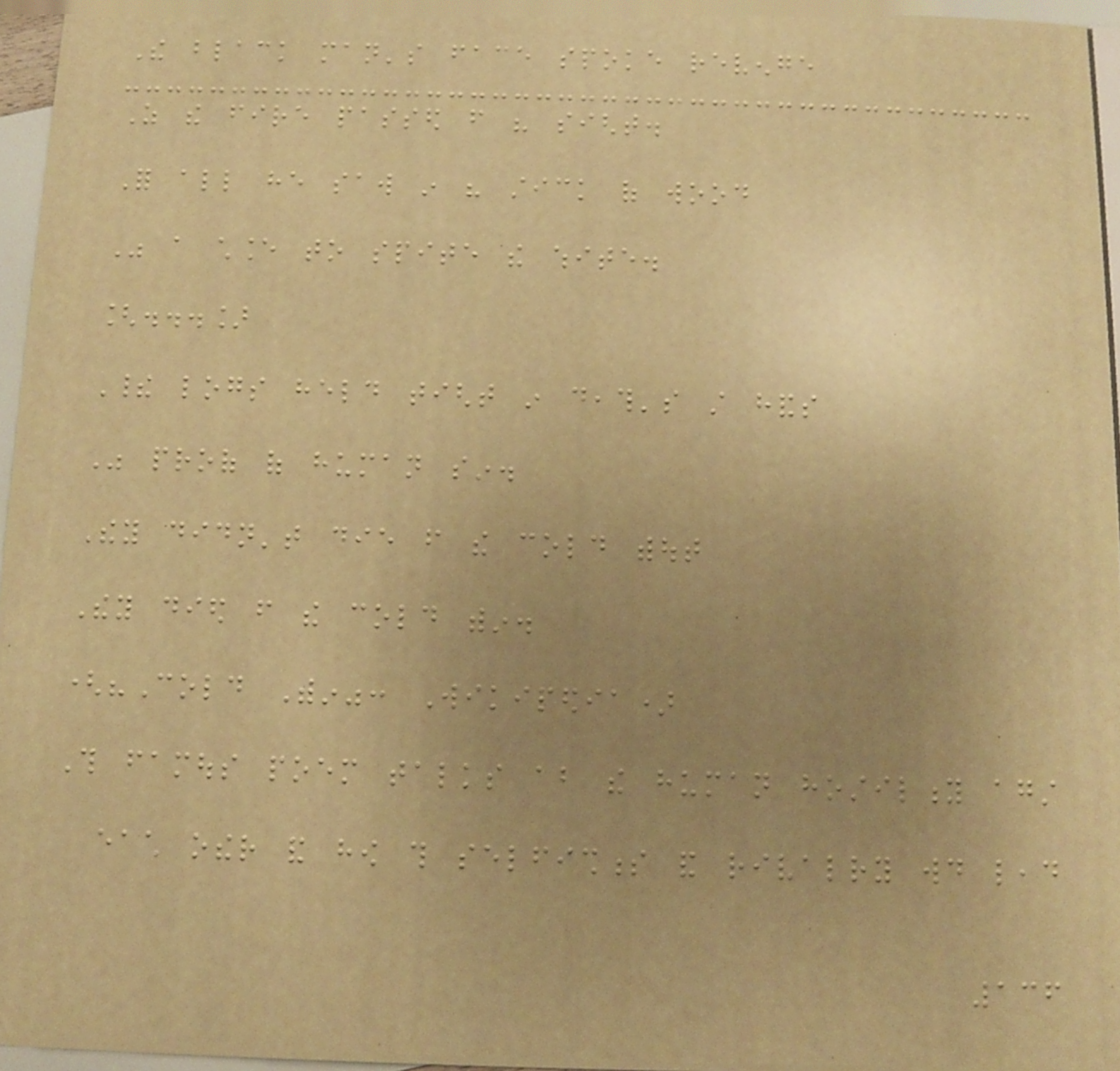The black man's face spoke revenge
As the fire passed from his sight.
For all he saw in his stick of wood
Was a chance to spite the white.
[...]
Their logs held tight in death's still hands
Was proof of human sin.
They didn't die from the cold without
They died from the cold within.
("Cold Within": Wikipedia)
This famous poem talks about the human hostility against
each other and how this selfishness and rivalry would lead
136
